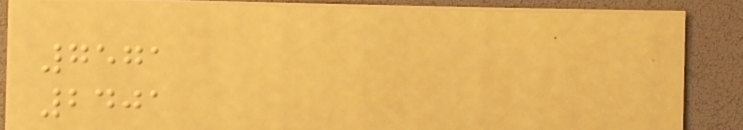7571
2401
